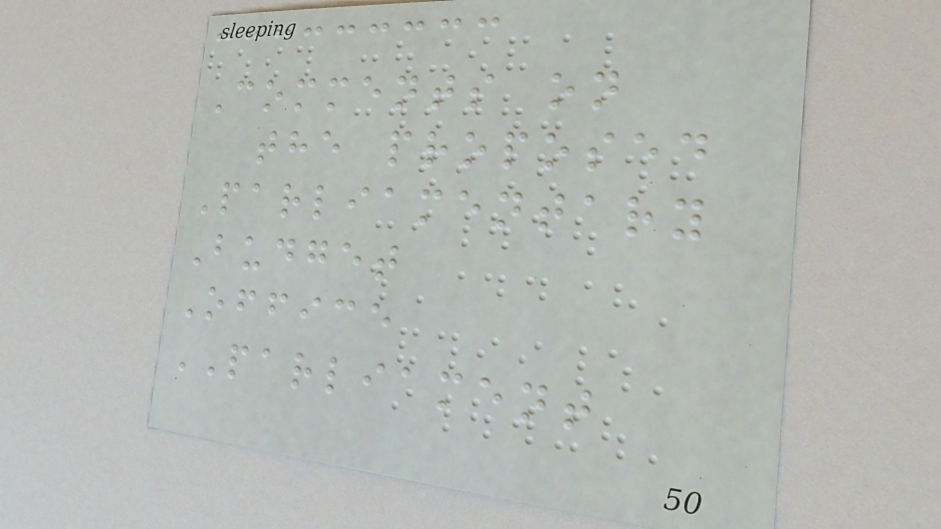Comments on
the proposed
Parliamentary
Budget
Office
PARLIAMENT
